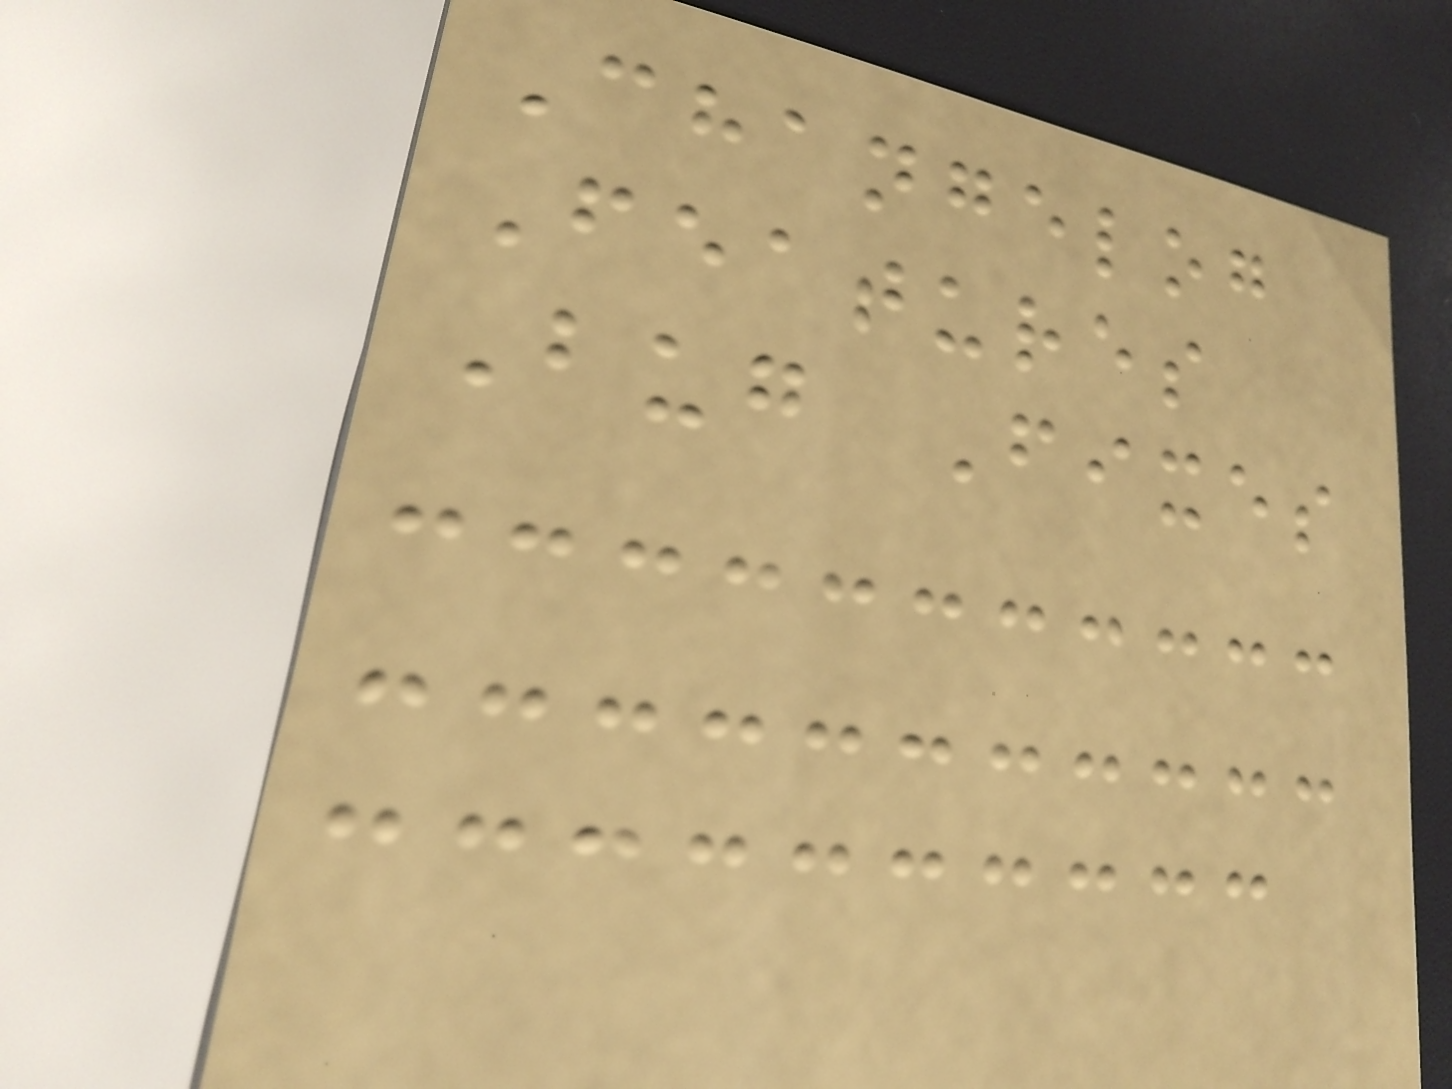Changelog
Features
Bug Fixes
